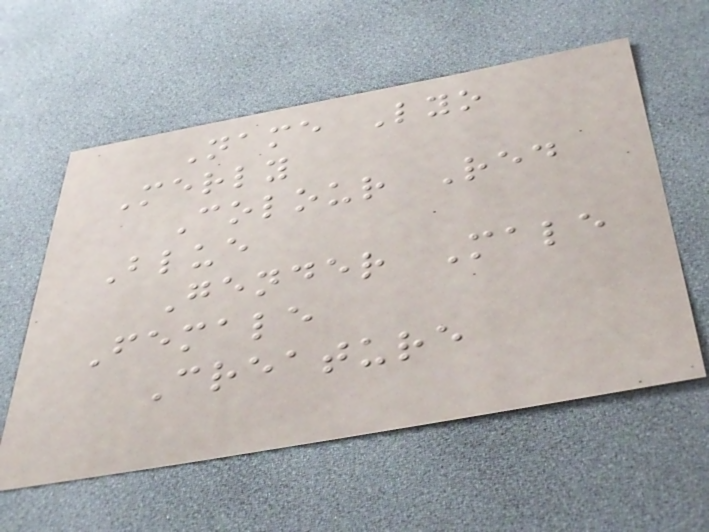Name Lyo
Merly
Colour Red
Blue
Gender Male
Female
Creature
